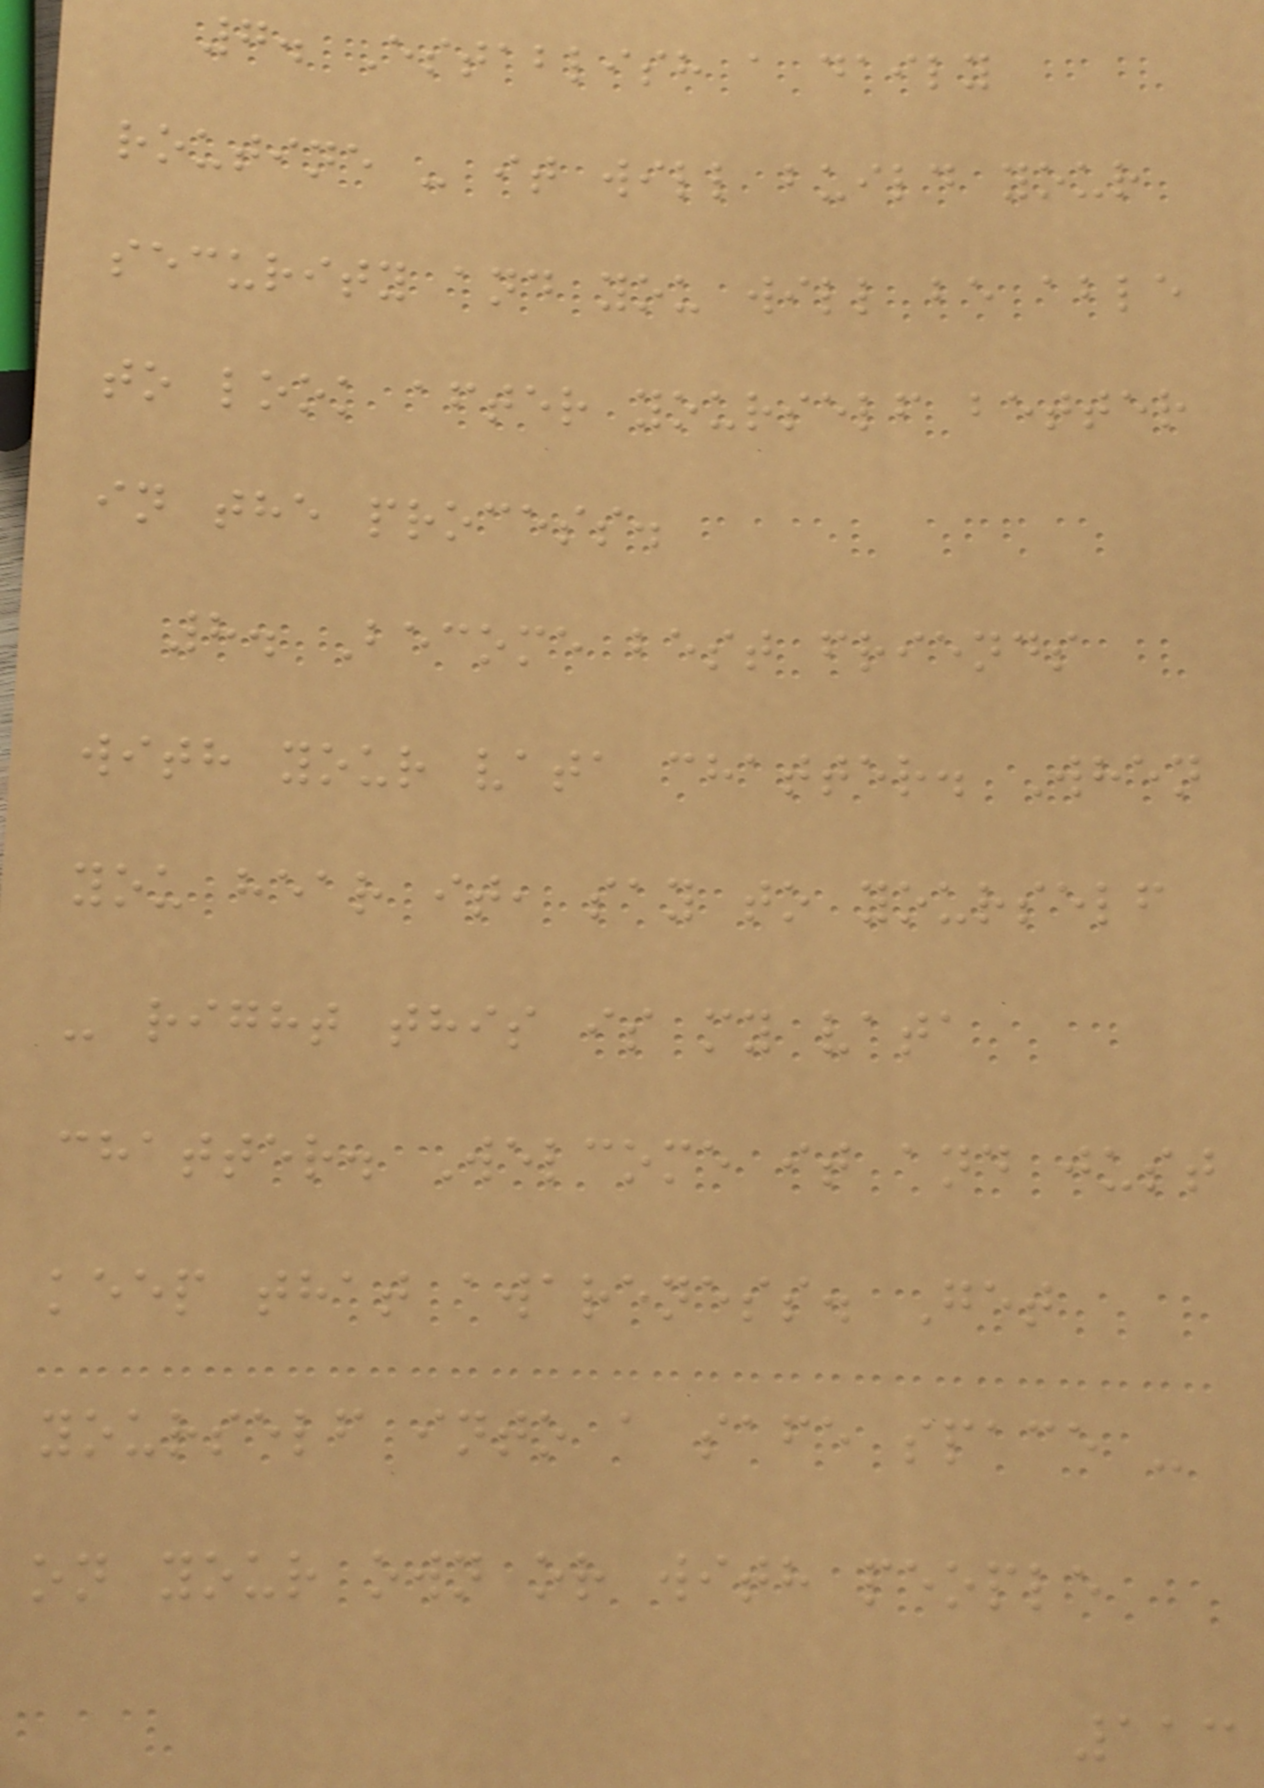7. Establish a daily
routine - it will build your
security and you will be able
to look after yourself better
in the process.
8. Become best friends
with your vata chatter. When
you hear it, say to yourself
- right this is my vata
chatter. Welcome it and just
keep that awareness. Get
yourself into a safe space -
on your own or with people
113
